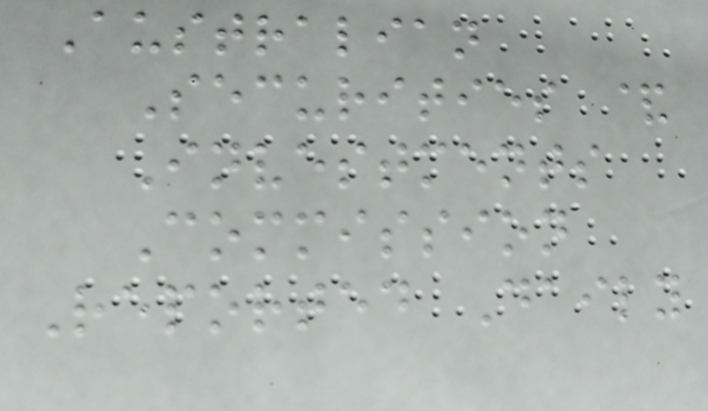Australian
Securities &
Investments
Commission
Reported Daily
